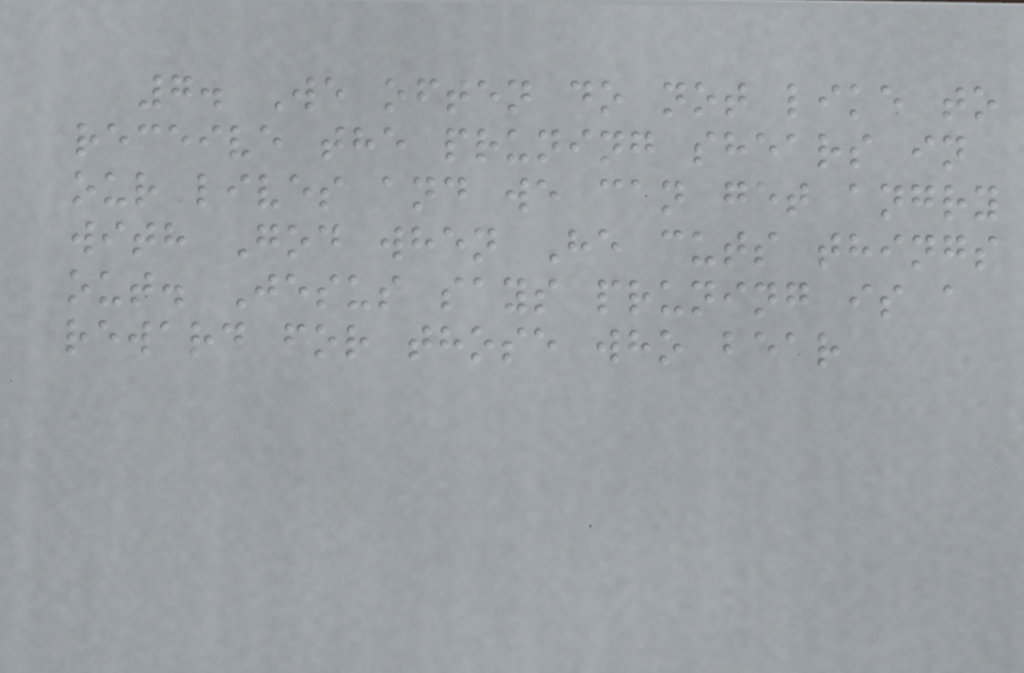7. We often do not like to
receive the pruning shears in
our lives and we can get angry
with God when He cuts things
out. Jesus says pruning is a
reward for those who bear
